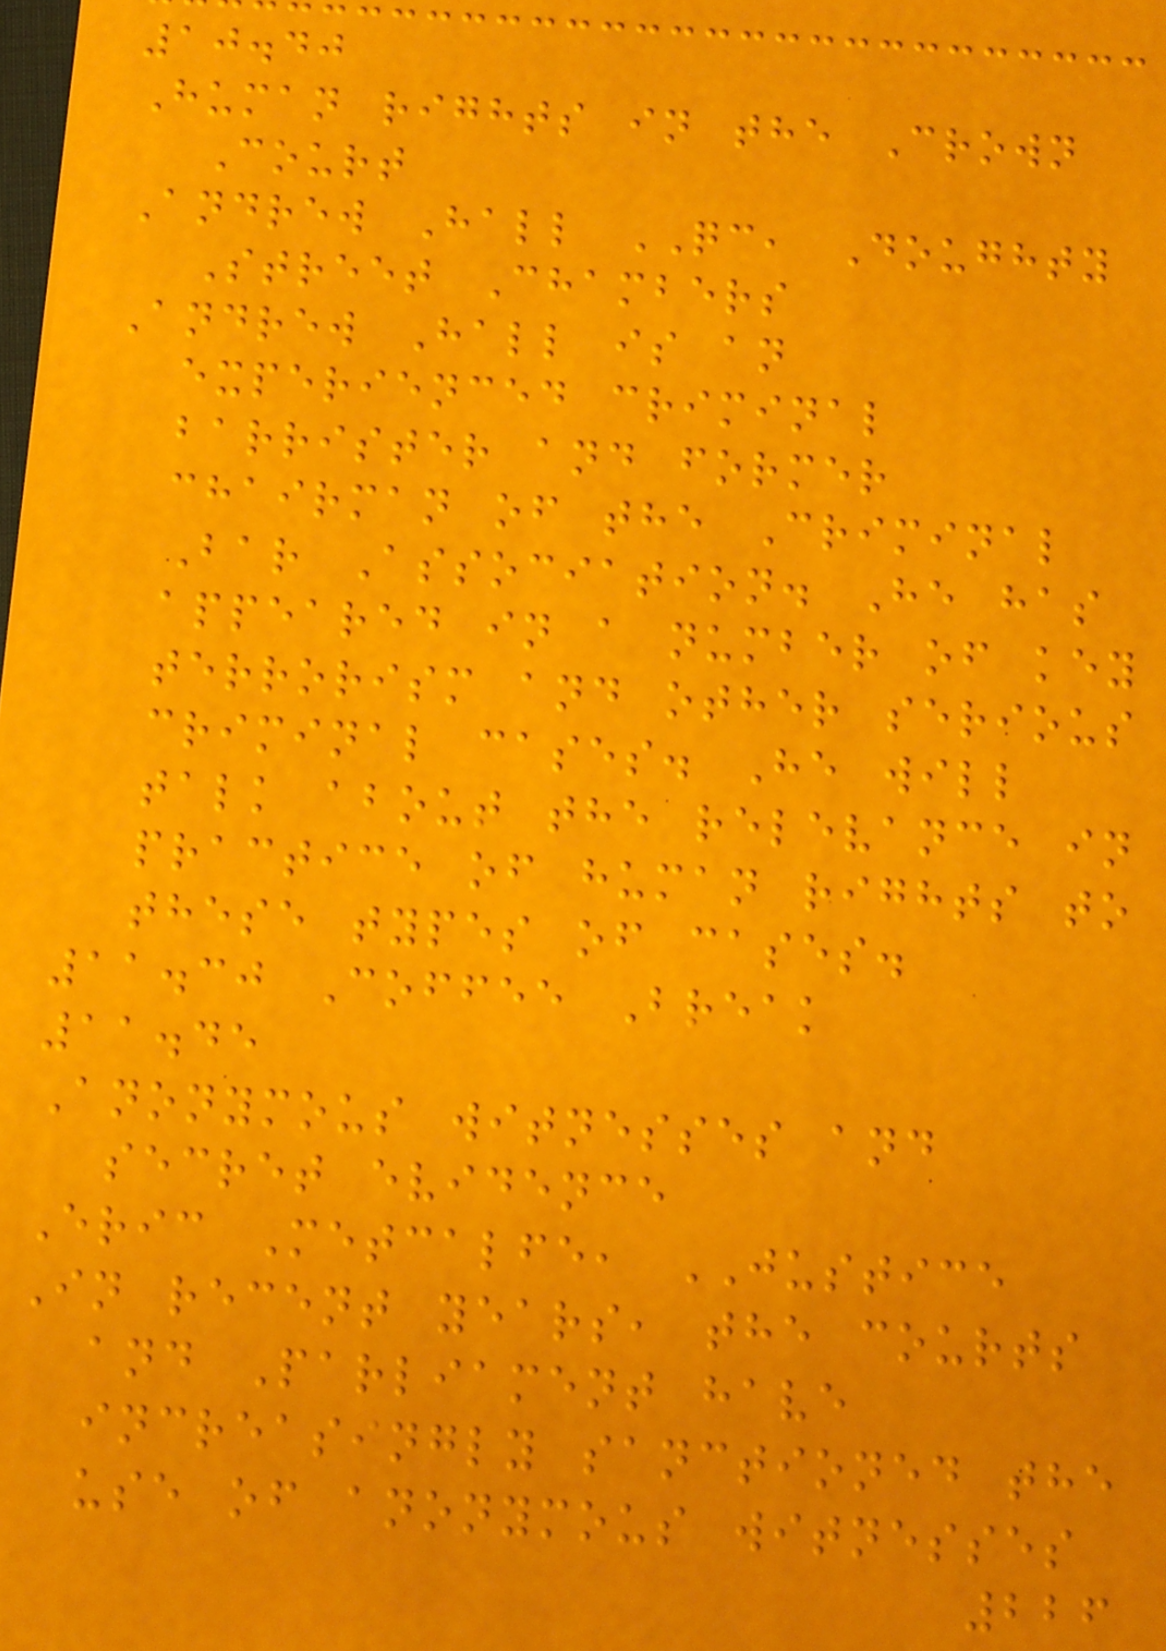10.40
Human rights in the Crown
Court
Andrew Hall QC, Doughty
Street Chambers
Andrew Hall is an
experienced criminal
barrister and former
chairman of the Criminal
Bar Association. He has
appeared in a number of key
terrorism and other serious
criminal cases. He will
talk about the relevance in
practice of human rights to
these types of cases.
11.30 Coffee Break
11.45
Anonymous witnesses and
secret evidence
Eric Metcalfe, JUSTICE
In recent years, the courts
and Parliament have
increasingly sanctioned the
use of anonymous witnesses
226
